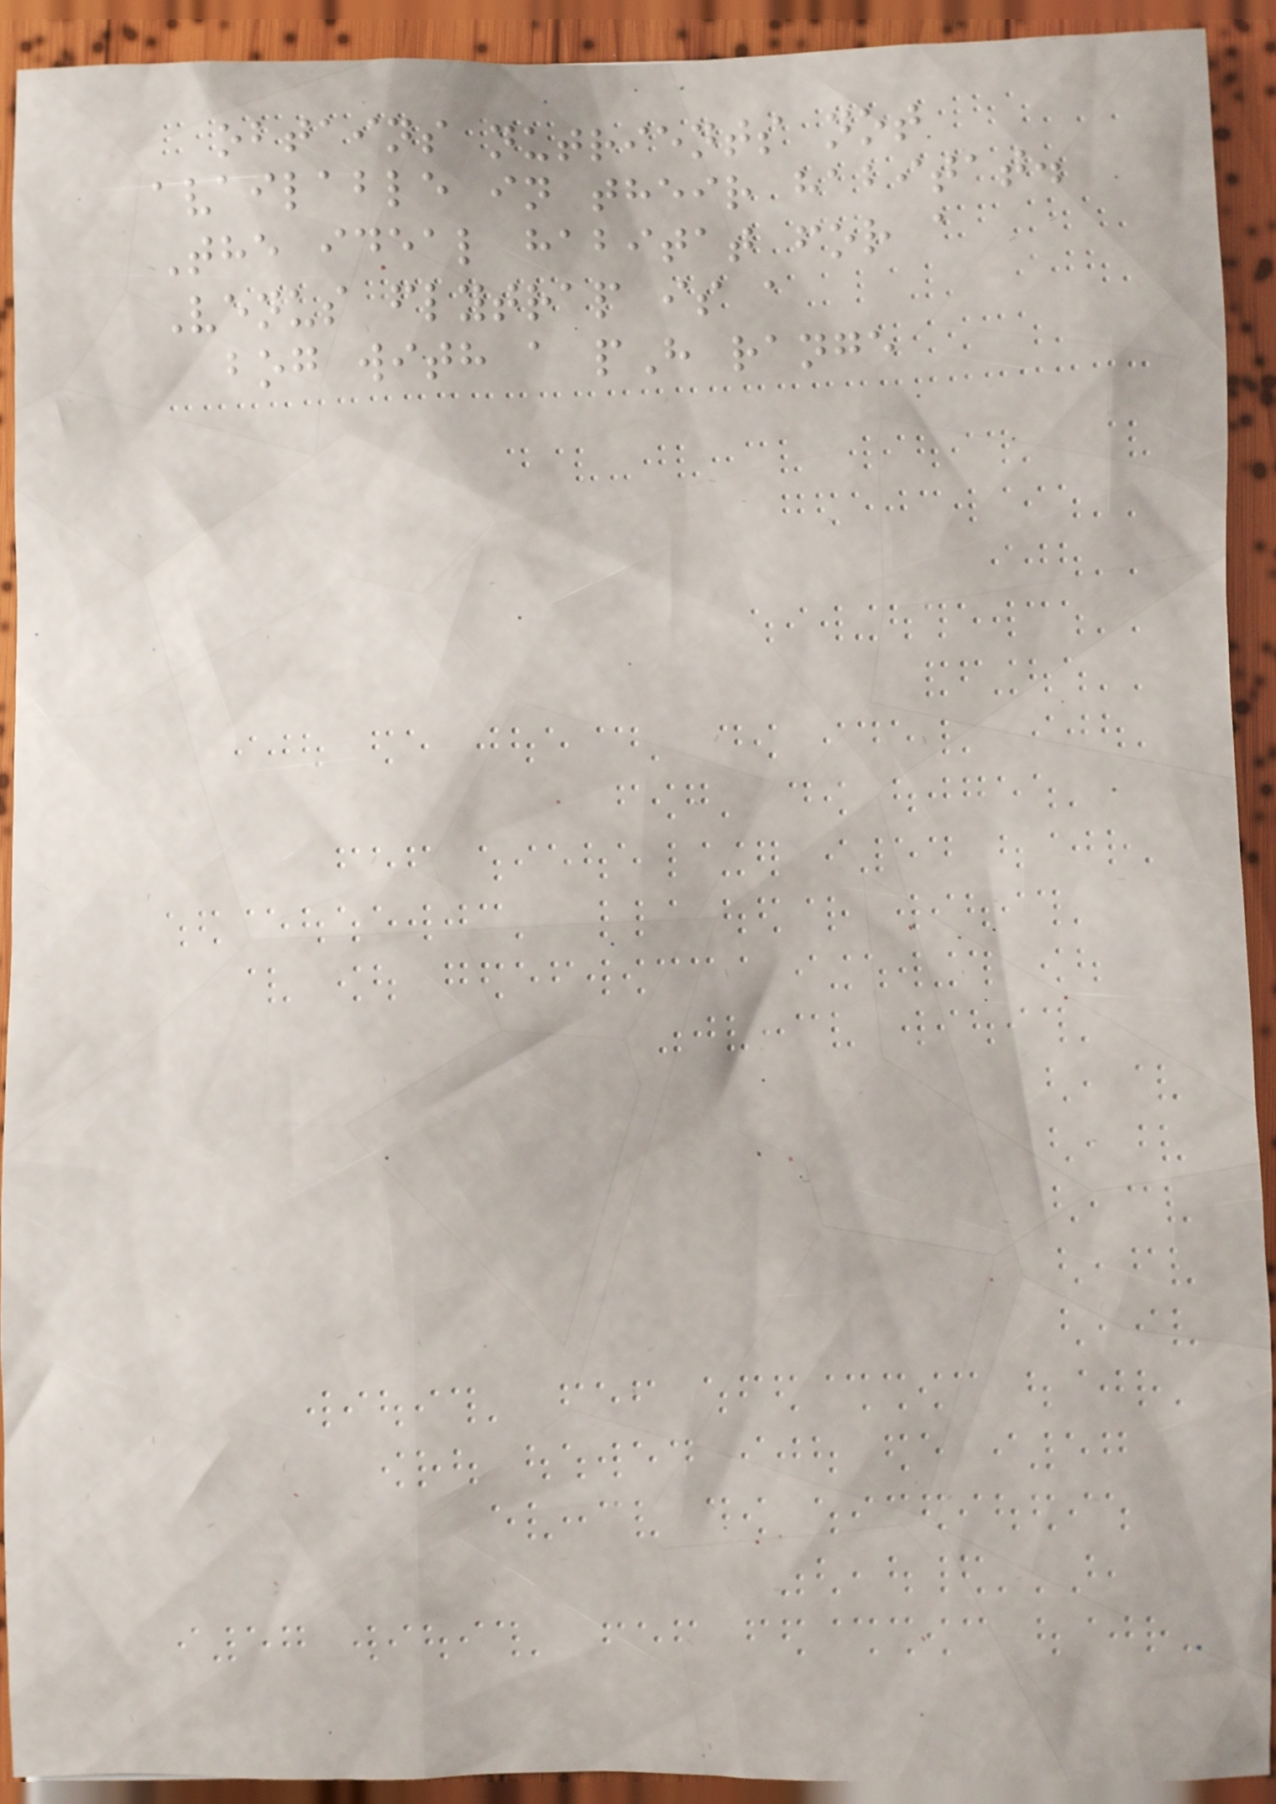obtains nutrients not
available in their habitat.
The ideal habitat for a
Venus flytrap is a
bog with a pH range
